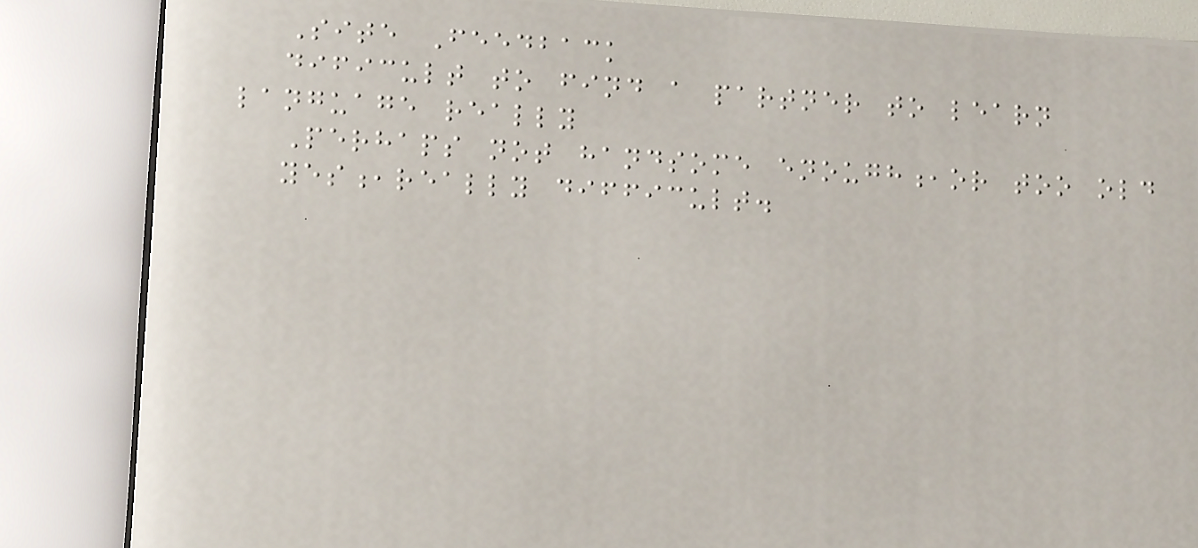Site Feedback
dificult to find a partner to learn
language really
Perhaps not handsome enough,or too old
yes,really difficult.
